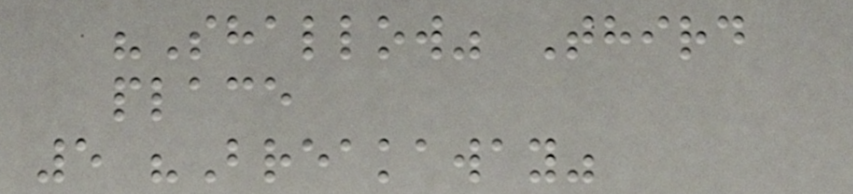"Shallow" Third
place
5 "Breakaway"
